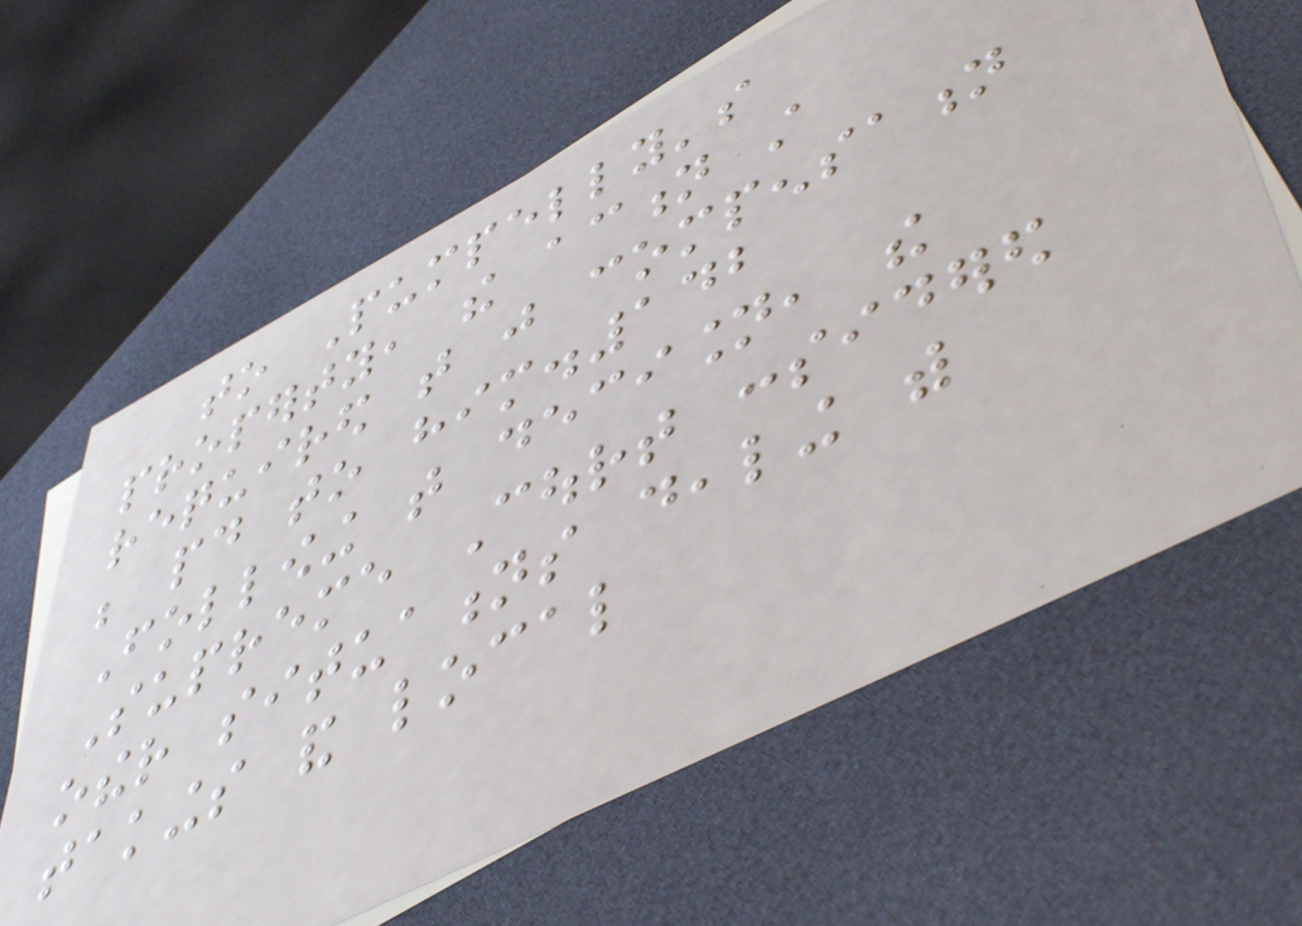to Pumpelly's
property, the action still
required that just compensation
be paid to him.142
Following that decision, the
Supreme Court considered
other situations dealing with
takings and local
